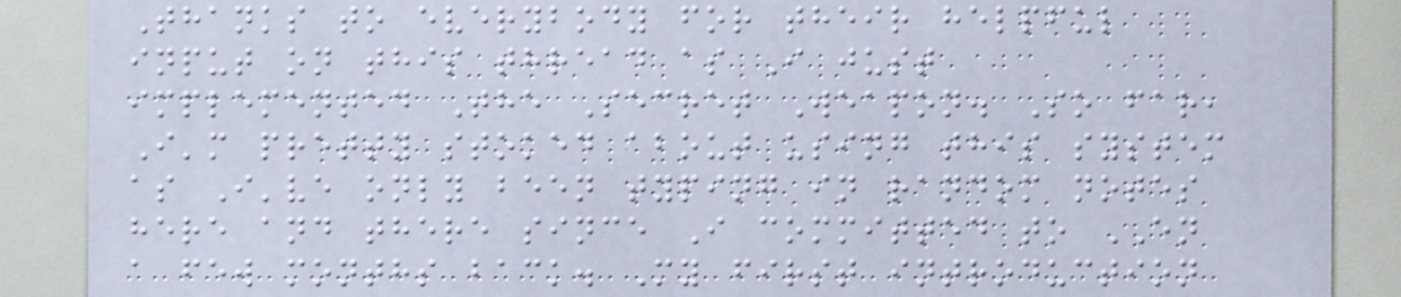Thanks to everybody for their helpful
input on this thread as I just
implemented The Secret Weapon. So far,
I'm pretty stoked about using this system
as I've only been typing in random notes
here and there since I committed to EN
a few months back. My first introduction
